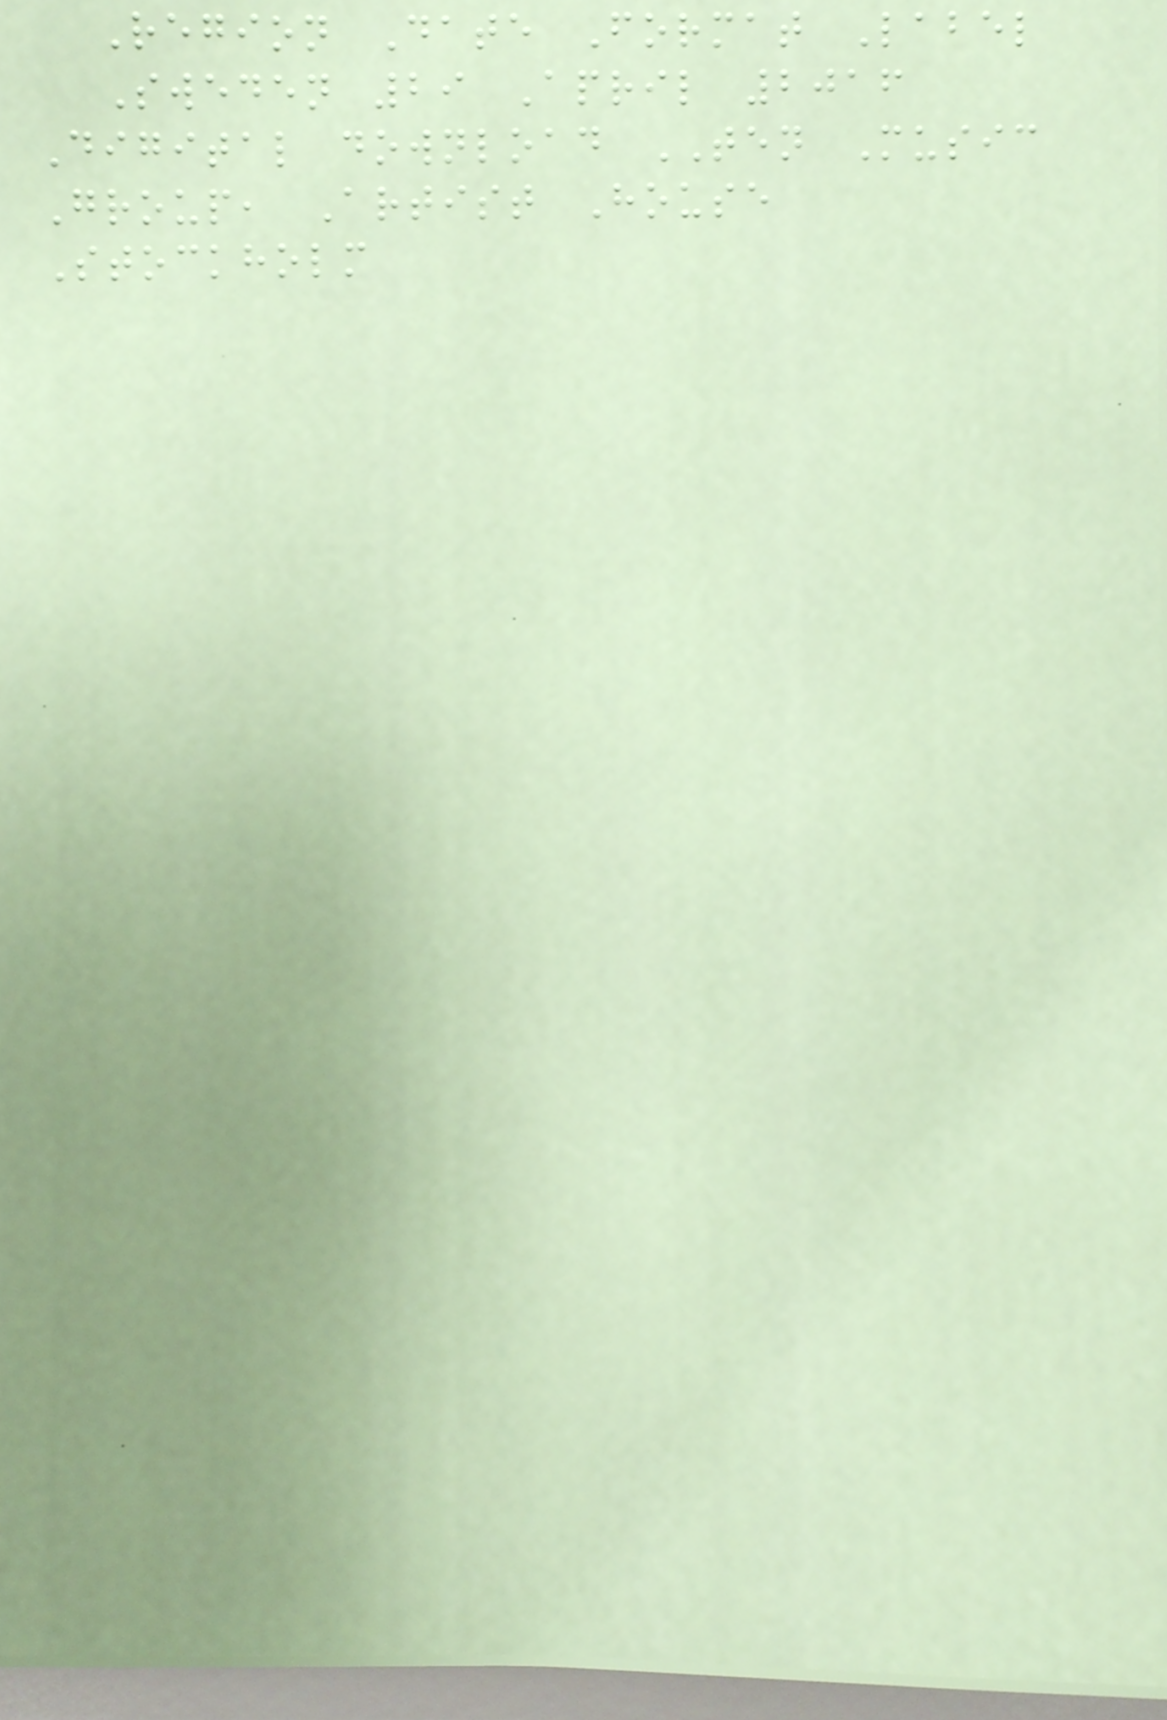Region Date Format Label
Sweden 29 April 2016
Digital download TEN Music
Group, Artist House
Stockholm
